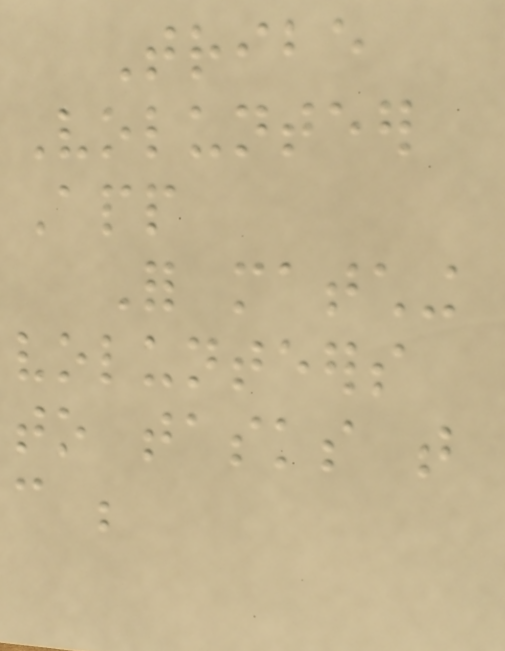Tribe
Volunteer
App
For matching
volunteers
to tasks that
can be
